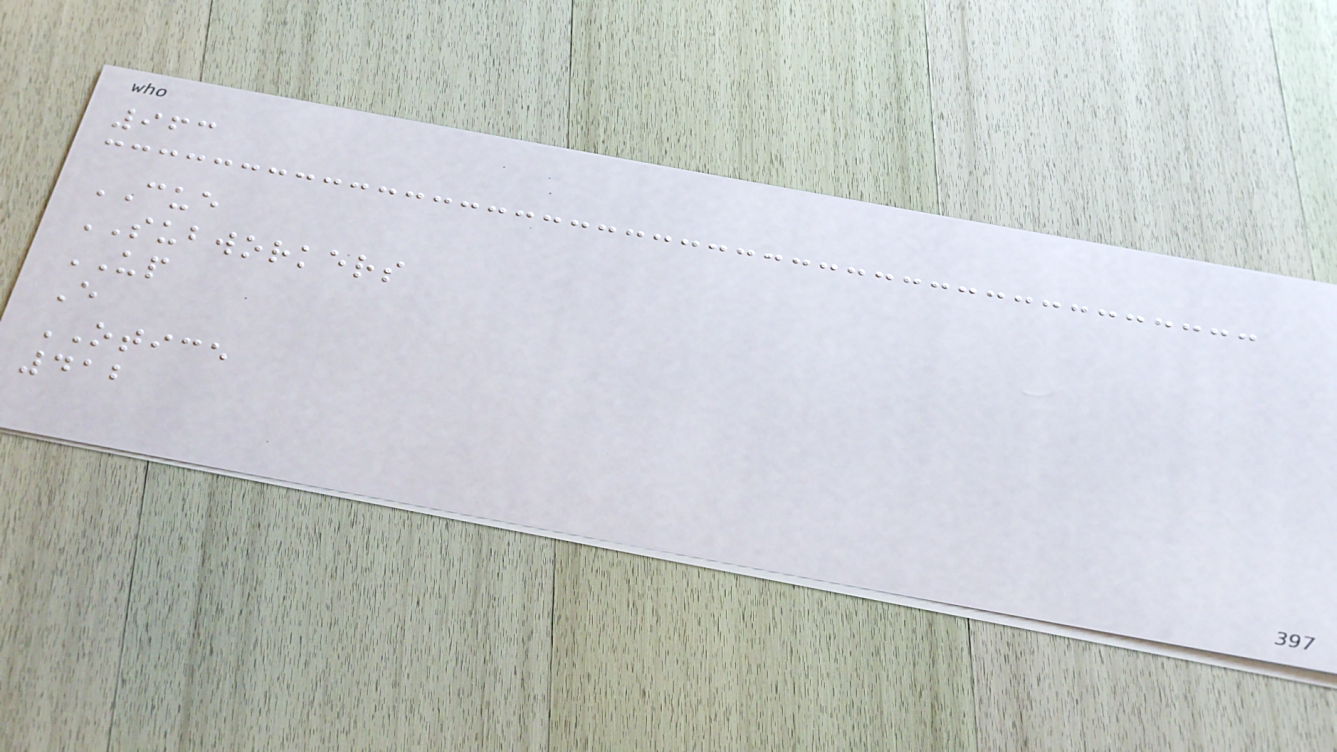963
CUE
SUBWORKERS
UP
E
OTICE
412
